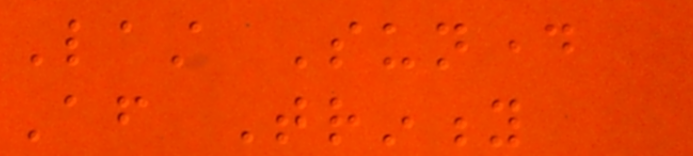Last Sunday
After Trinity
